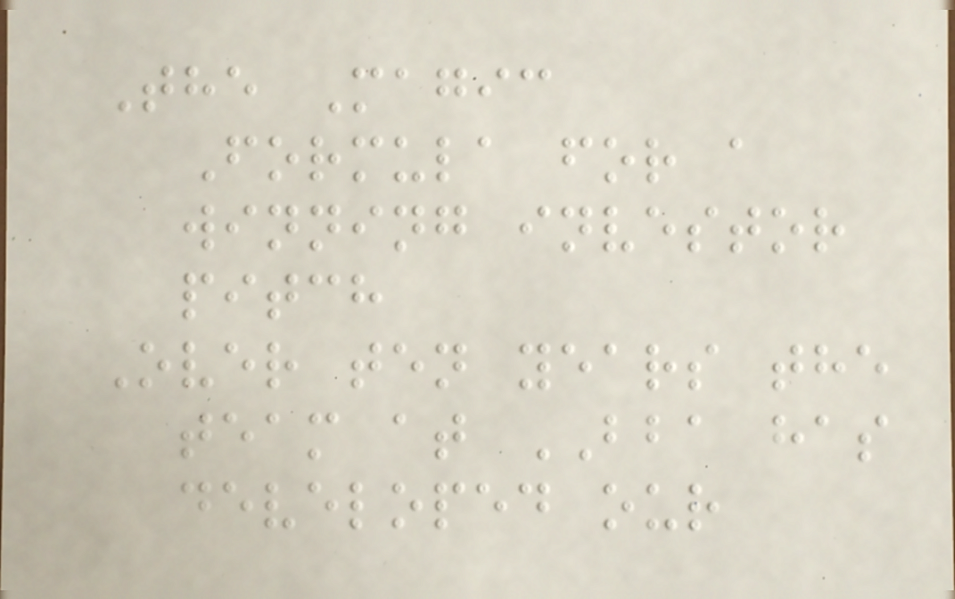The Magic
Formula for a
winning investor
pitch
Over ten years the
team at BBA has
developed our
